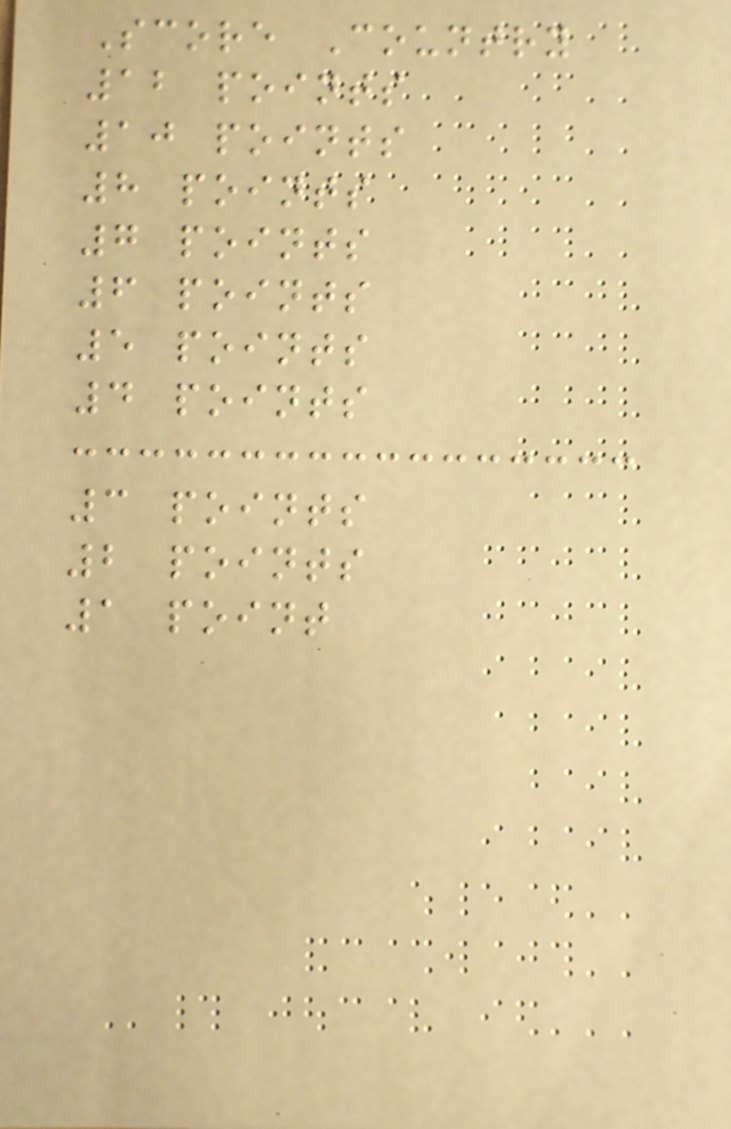Score Country
12 points
10 points
8 points
7 points
6 points
5 points
4 points
3 points
2 points
1 point
